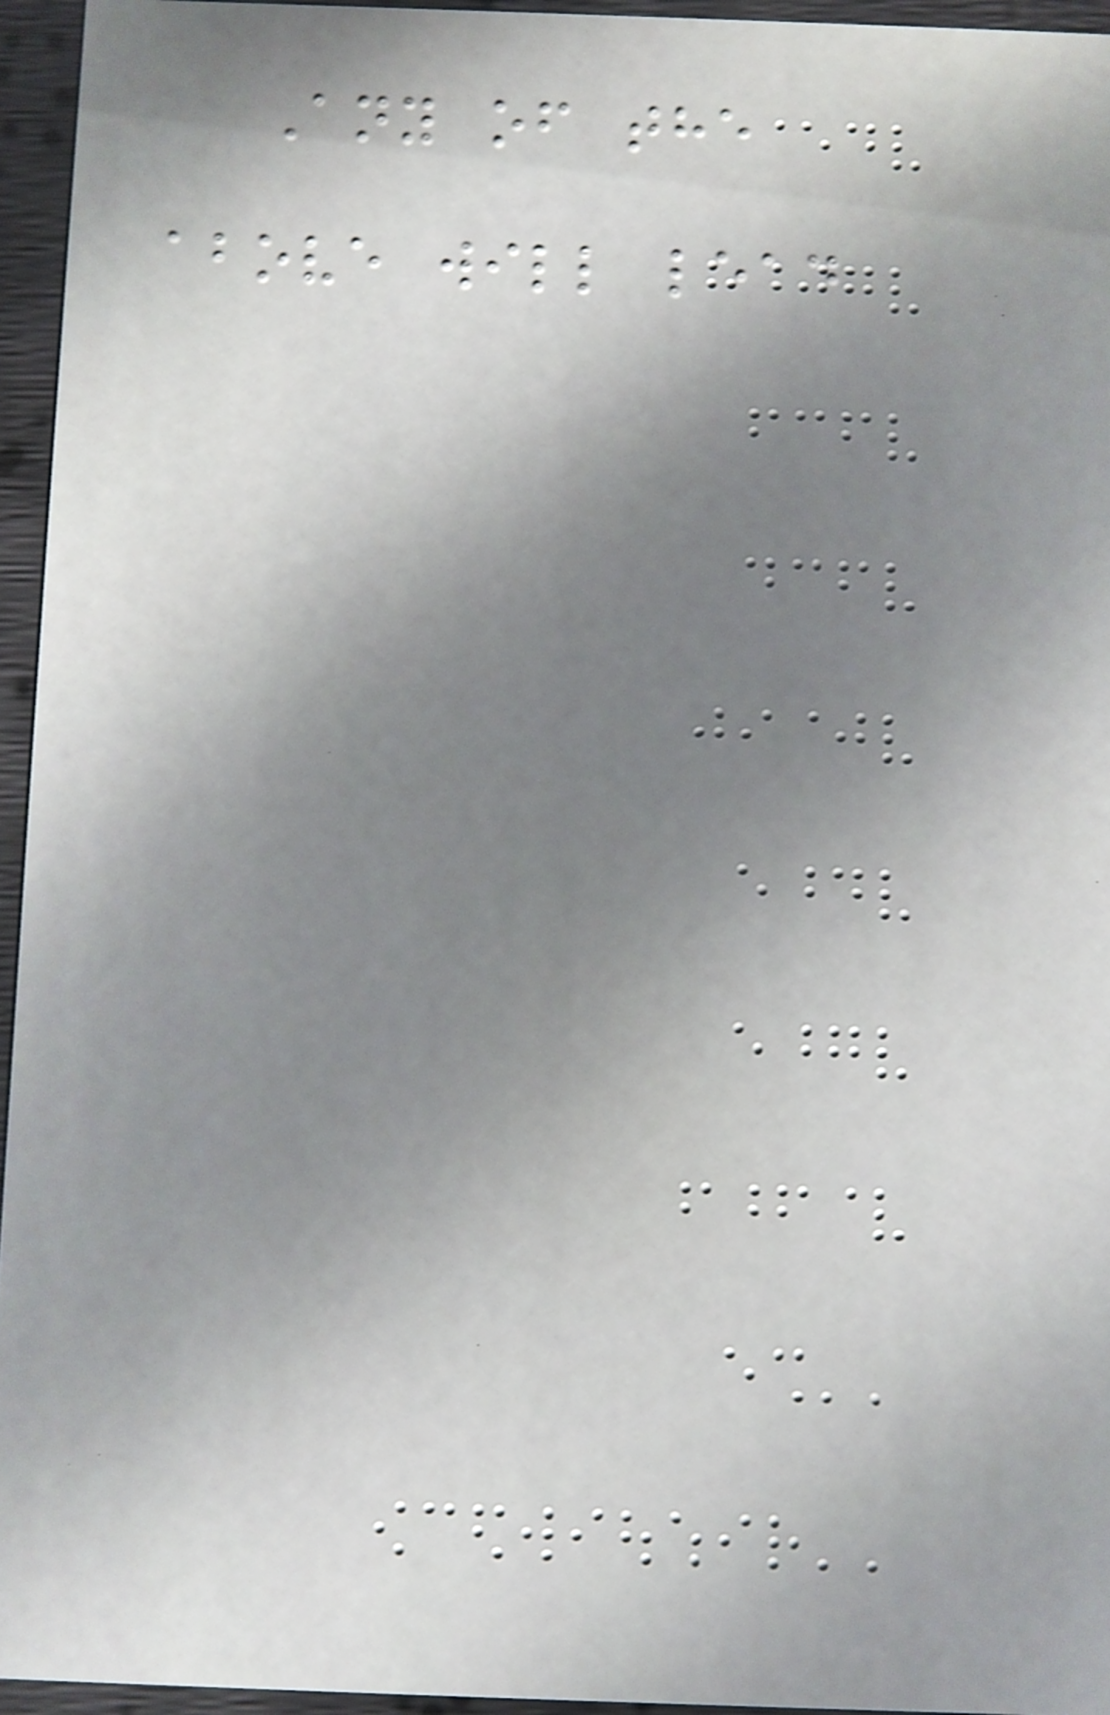Any of the
above will lead
